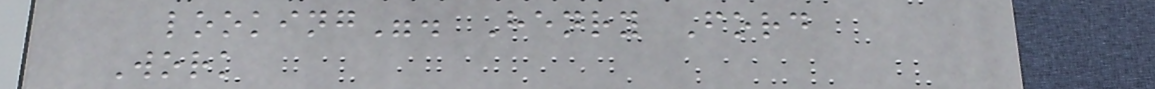looking". Henry Ford
Work
